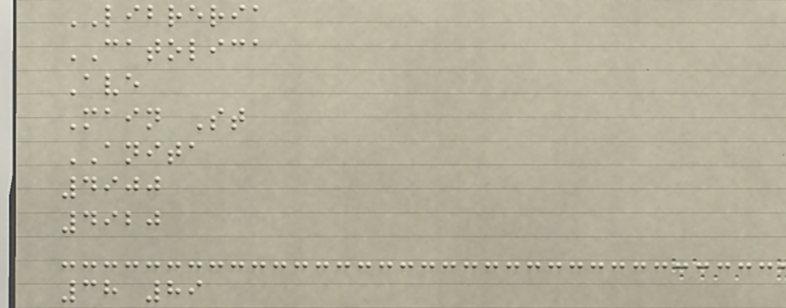LIBRERIA
CATOLICA
Ave
Main St
ANITA
4900
4920
38 89
